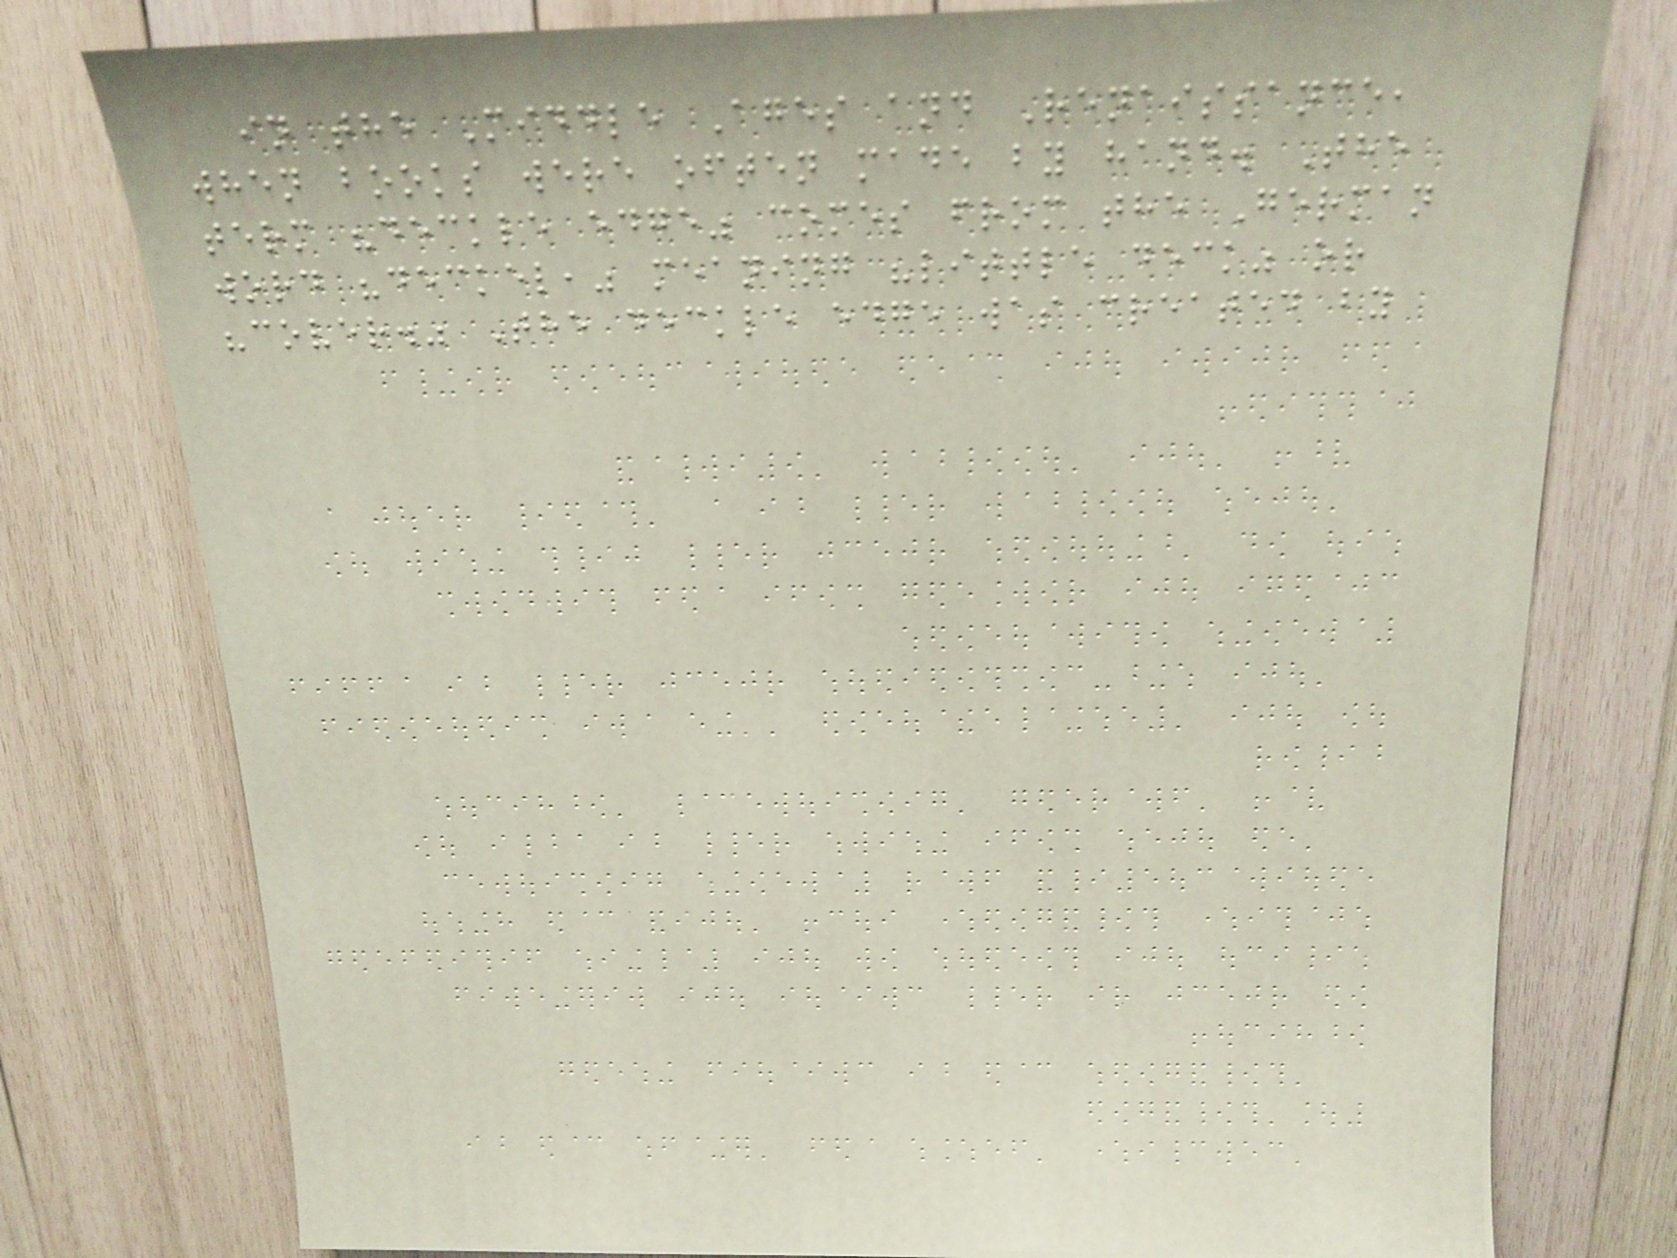in the Middle Ages and Renaissance,
when books were often made by hand. The
term "deckle edge" comes from the German
word "deckel," meaning "little deck" or
"cover." The deckle edge was created by
